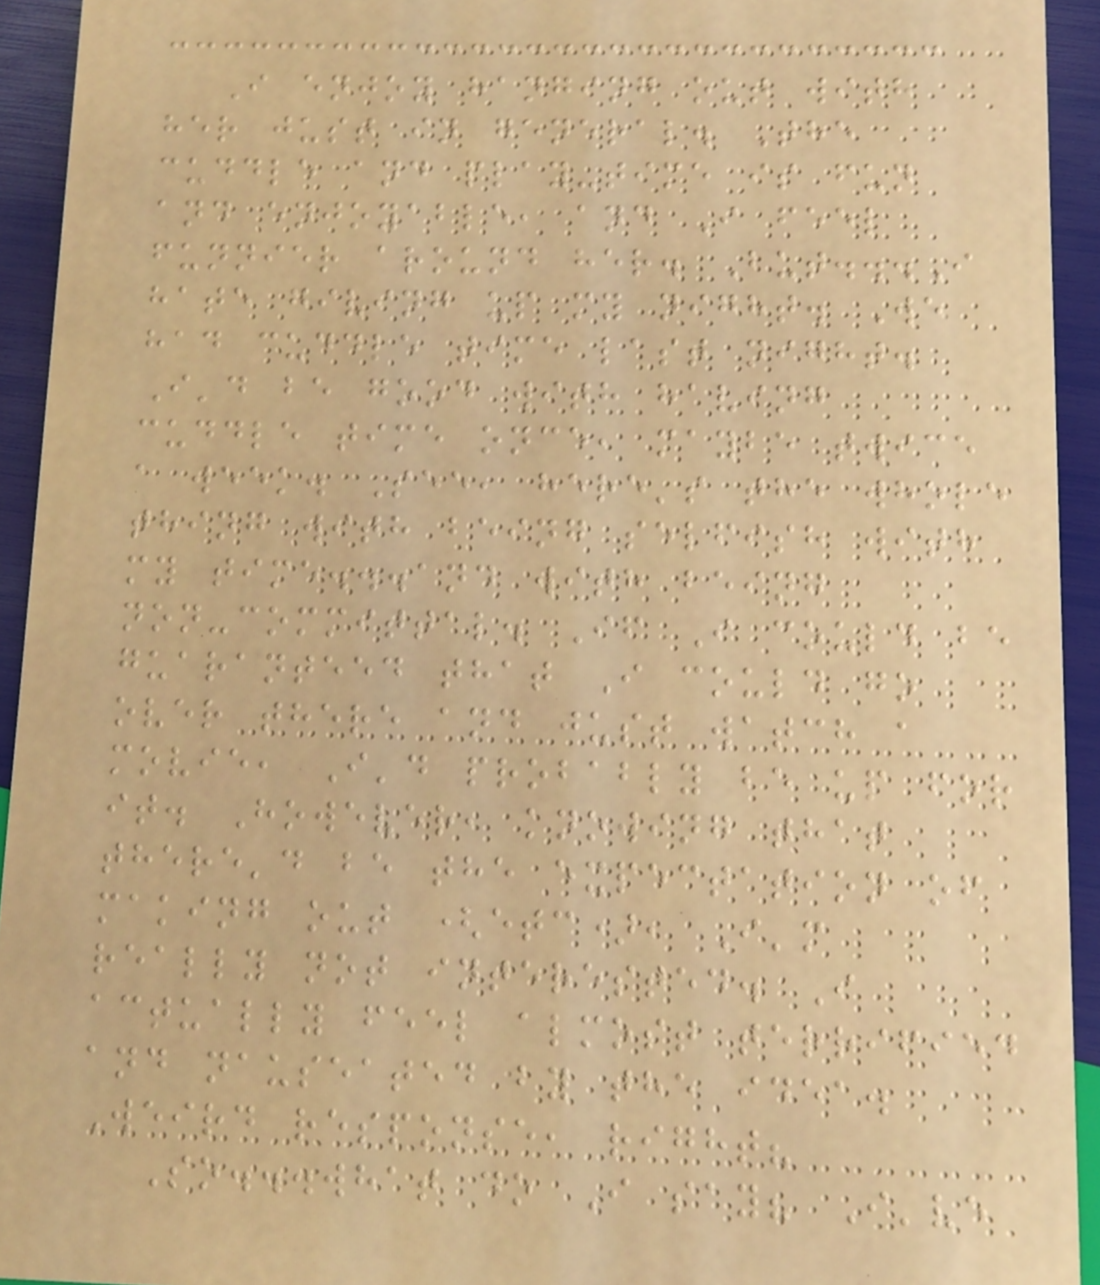I enjoy hanging out with
her just in general. The
cuddle and play-time is fun
and enjoyable, and I feel
funnier around her. But...I
hate giving up my night. We
had cuddle time last night.
I'd be good with having
cuddle time once, maybe twice
a week. See, here's the whole
thing with being selfish with
my time...and with being
non-committal. If I could be
guaranteed that I could go
over there and just watch a
movie, I'd probably be up for
it. However, knowing that
there'd be the expectation of
making out (etc), I'm
really not interested. I
actually feel almost terrified
and nauseated by the idea.
Weird response, right?
So...what do I say? I've
